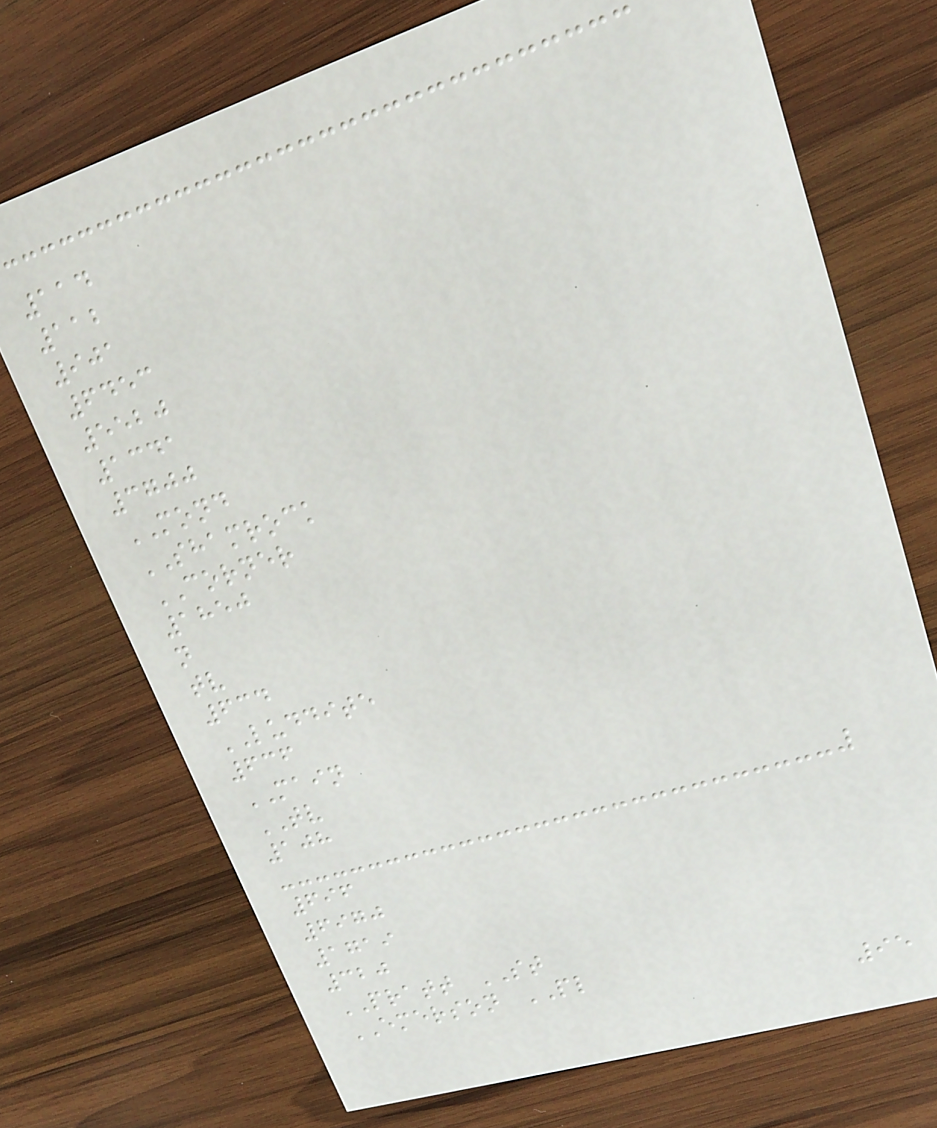114
112
901
6453
5520
1341
3700
MOND
SHAMROCK
CORNER
1850
n
tv
634
LUDDITE
636
MAIN
TV
108
696
6970
1719
320
PRATT ST
EMERSON PL
95
